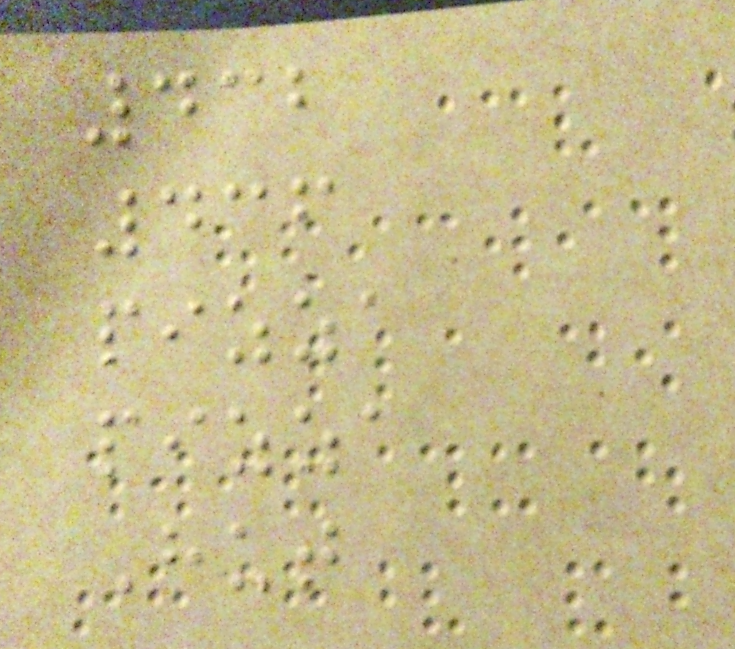432
436
pizza
pizza
Hut
